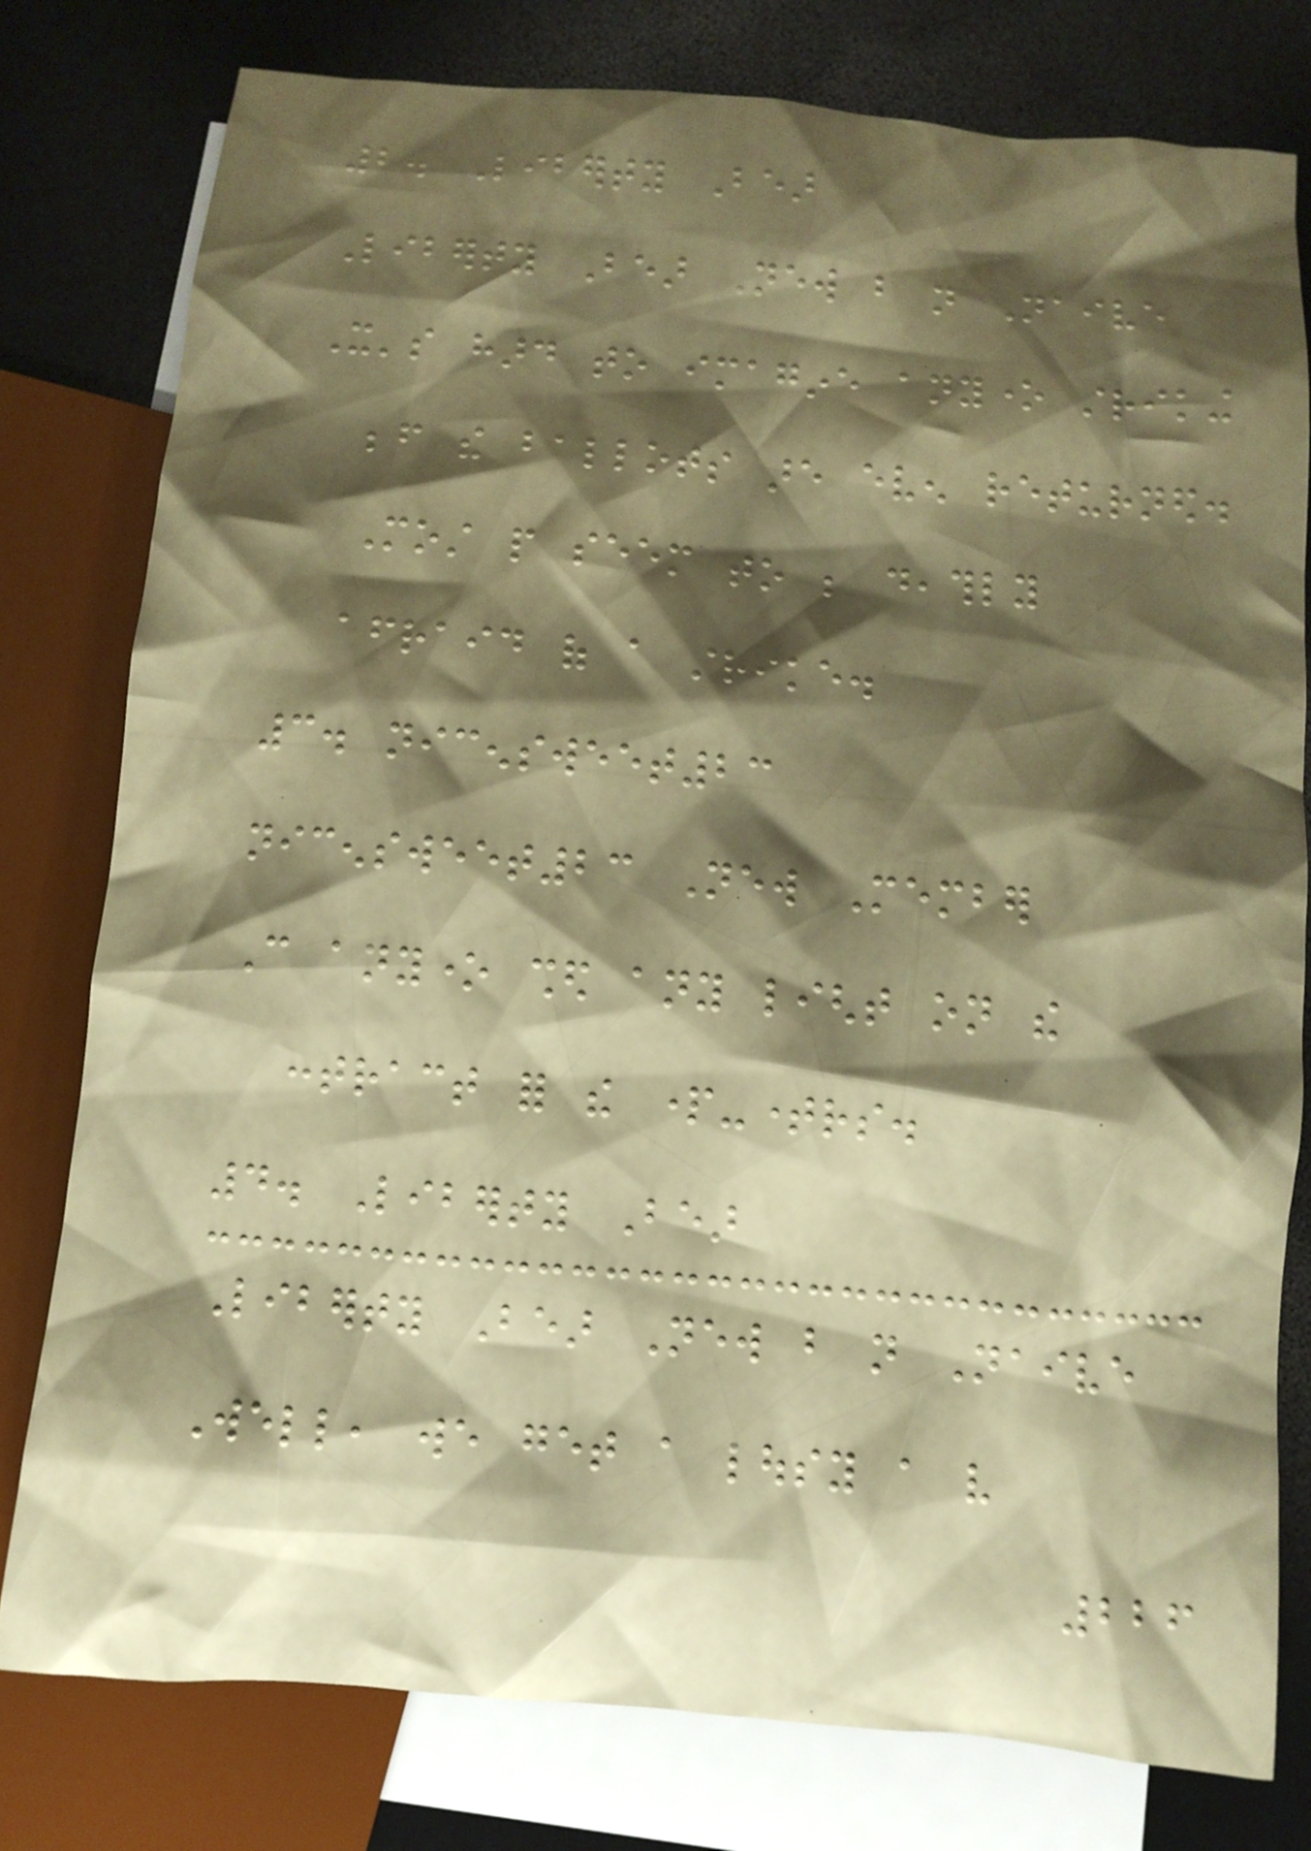2. Liberty Bear
Liberty Bear New but not Naive
It's hard to imagine anyone striking
before the ballots are even returned.
Most people seem to be deathly
afraid of a strike.
3. nicensweet23
nicensweet23 New Member
Can anyone shed any light on the
contract for the part-timers.
4. Liberty Bear
Liberty Bear New but not Naive
Well, we get a lousy a very
226
